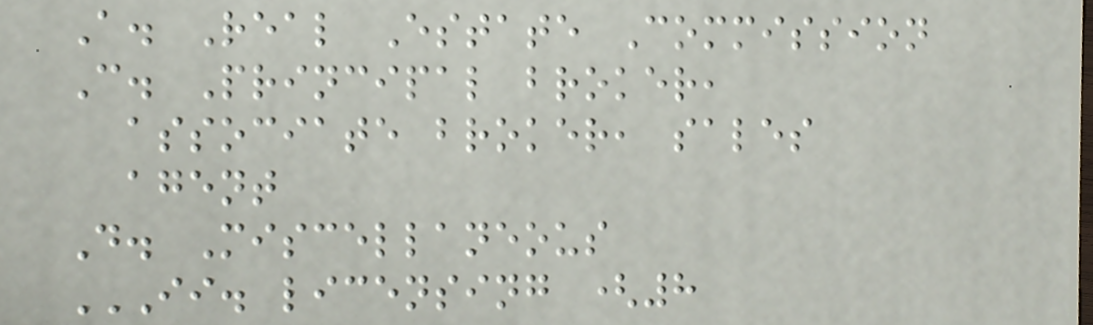A. Real Estate Commission
C. Principal broker,
associate broker, sales
agent
D. Miscellaneous
II. LICENSING (8
